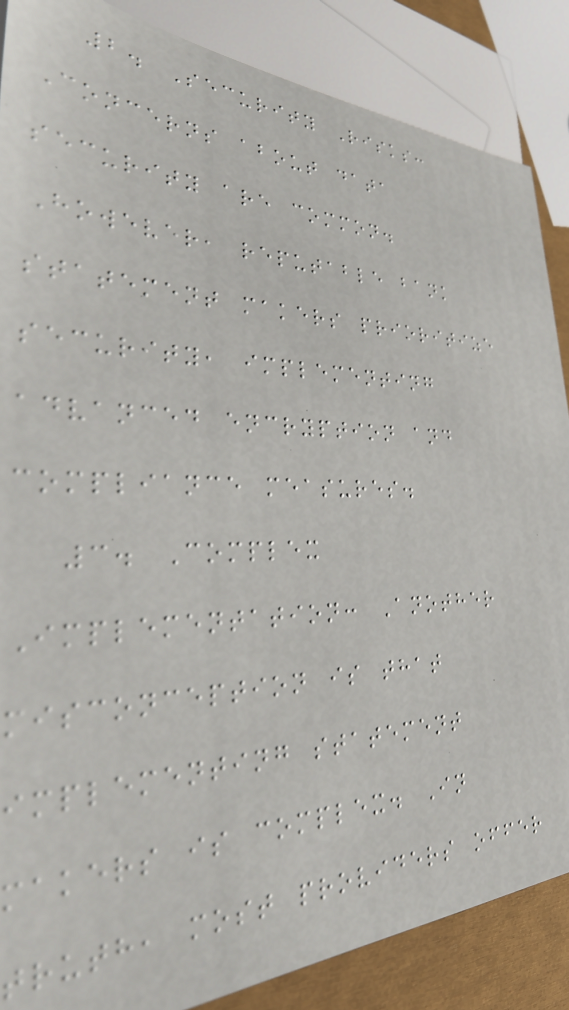2. Security Risks:
Concerns about data
security are common.
However, reputable bank
statement makers prioritize
security, implementing
advanced encryption and
compliance measures.
3. Complex
Implementation: Another
misconception is that
implementing statement
makers is complex. In
truth, most providers offer
